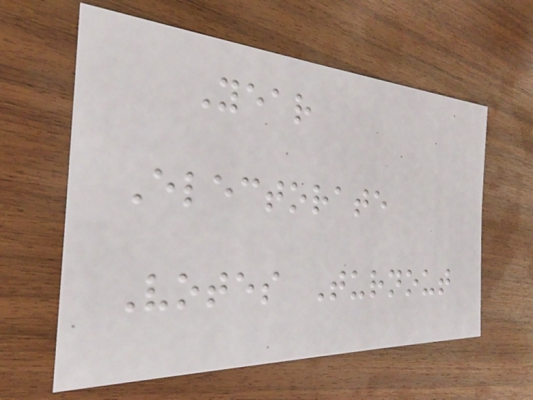Year
Electorate
Votes Turnout
